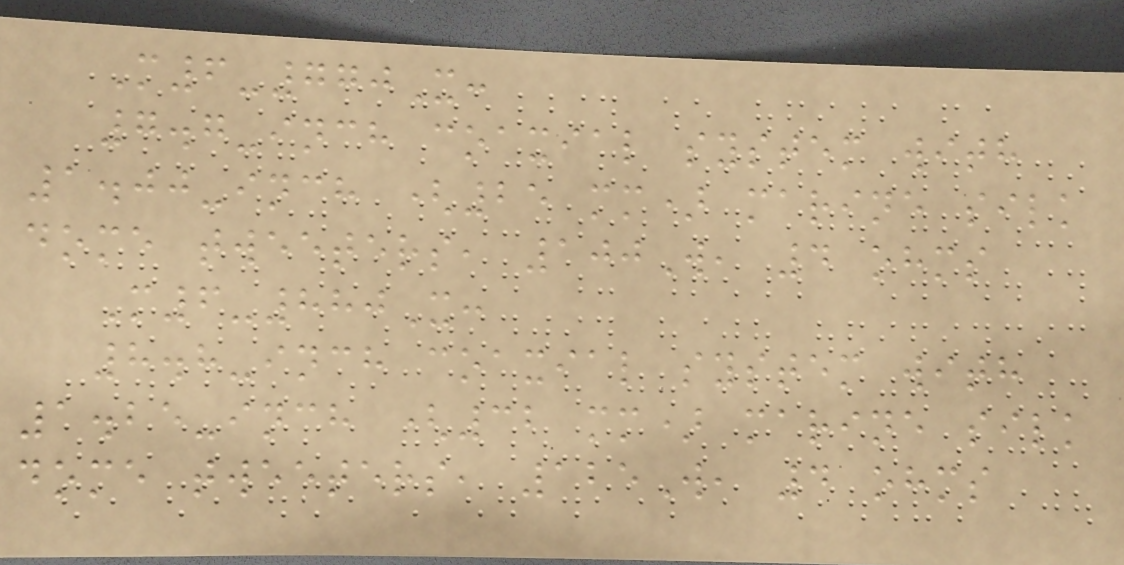M6-770X:
7.7-inch coaxial system with
1.00-inch (25 mm) marine silk
dome tweeters, 100W, 4 ohms
M6-880X:
8.8-inch coaxial system with
1.25-inch (32 mm) marine silk
dome tweeters, 125W, 4 ohms
